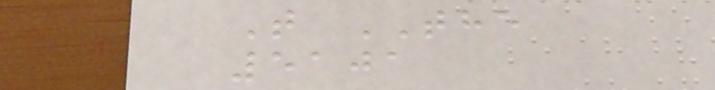T THE
5101
